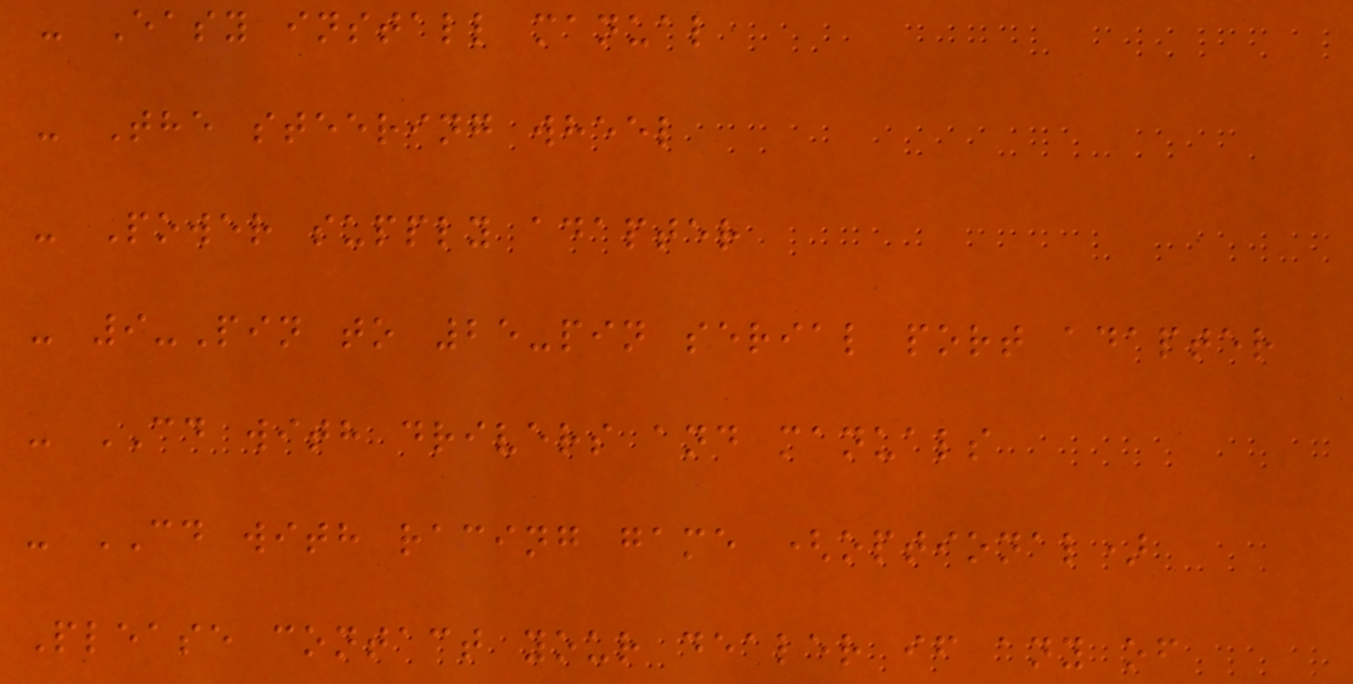- Easy install manual
- The steering wheel
- Power supply adapter
- 9-Pin to 25-pin serial port adapter
- CD with drivers and manuals
- CD with racing game (optional)
Please contact your dealer if any of
